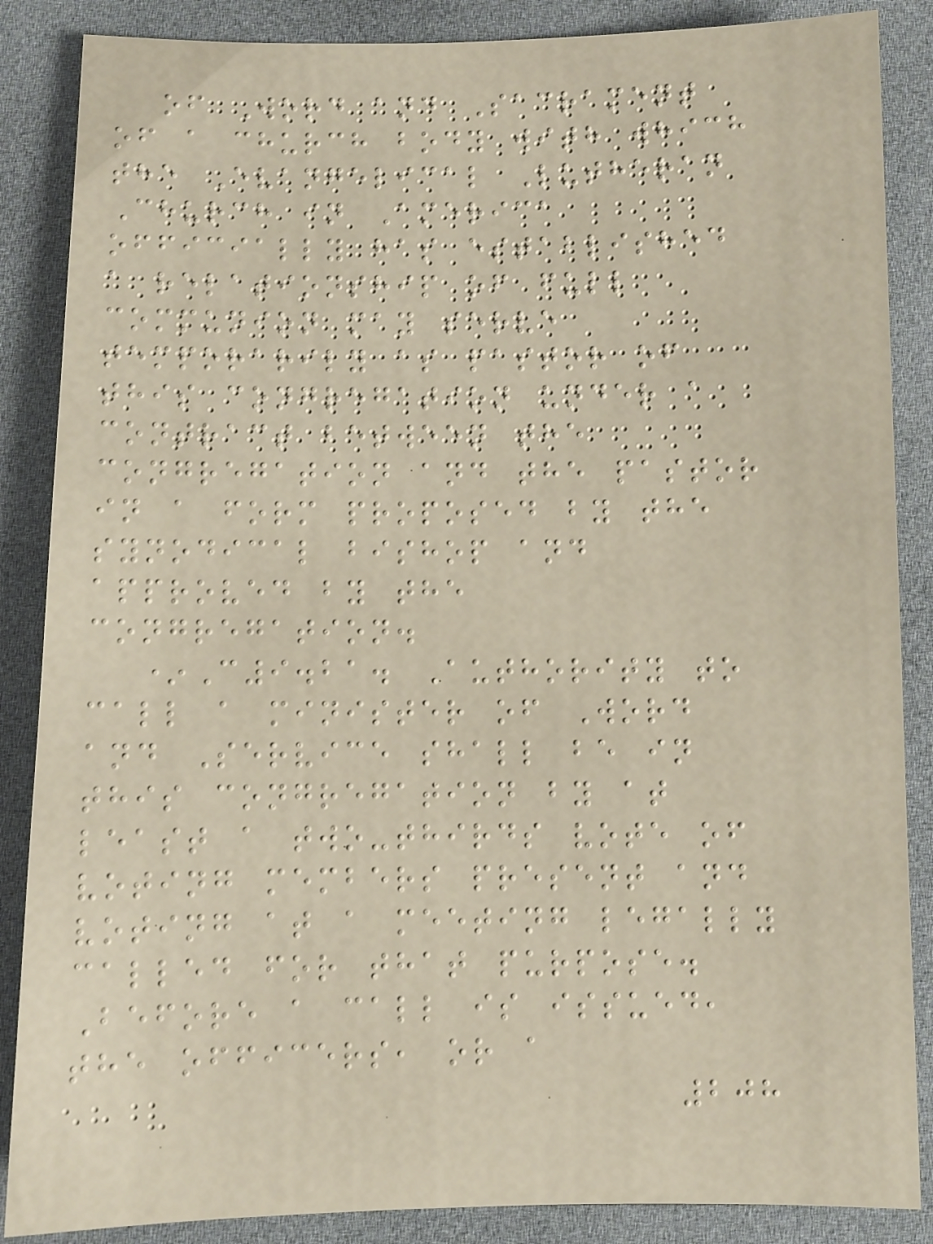of Word and Sacrament
of a church body with which
the Evangelical Lutheran
Church in America
officially has established
a relationship of full
communion may serve
temporarily as pastor of
this congregation under a
contract between the
congregation and the pastor
in a form proposed by the
synodical bishop and
approved by the
congregation.
*C9.21. Authority to
call a minister of Word
and Service shall be in
this congregation by at
least a two-thirds vote of
voting members present and
voting at a meeting legally
called for that purpose.
Before a call is issued,
the officers, or a
208
